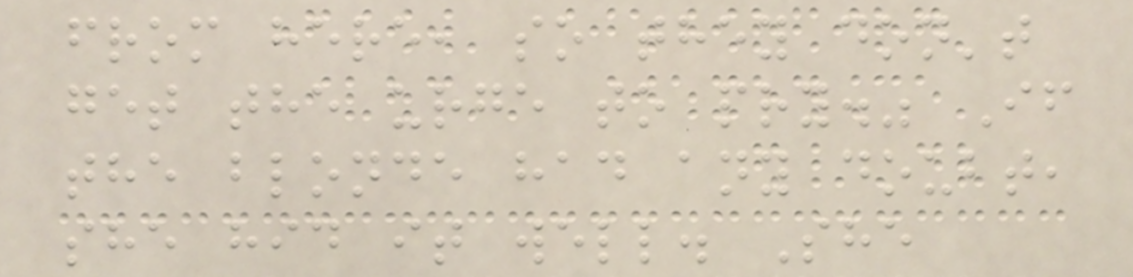from here, so they don't
get the urge to pry." If
the blonde had any doubt,
she hid it well. She
